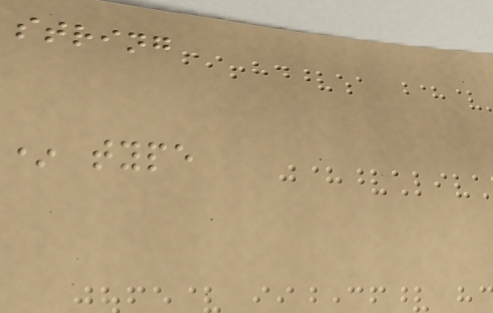string
* type
